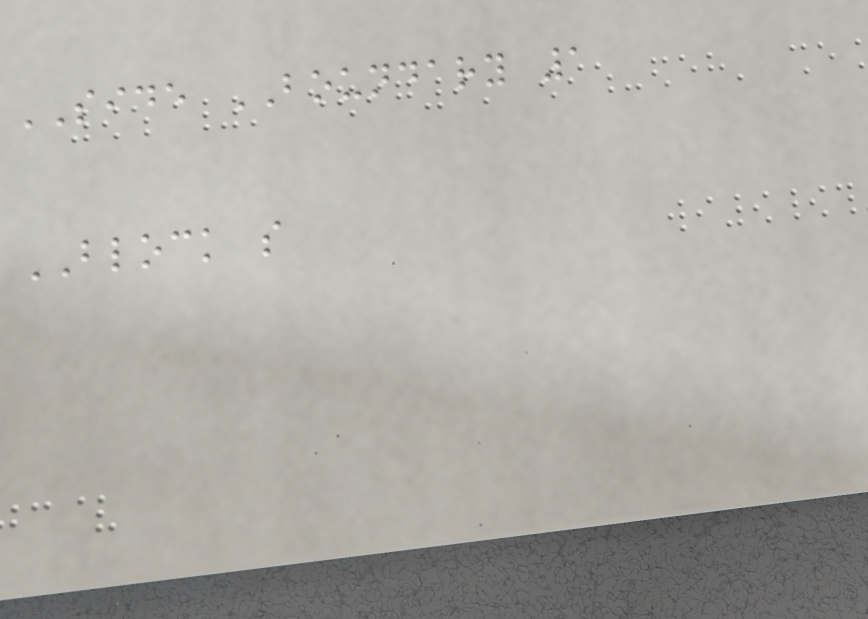SIDE BOUNDARY 1
BLOCK s
